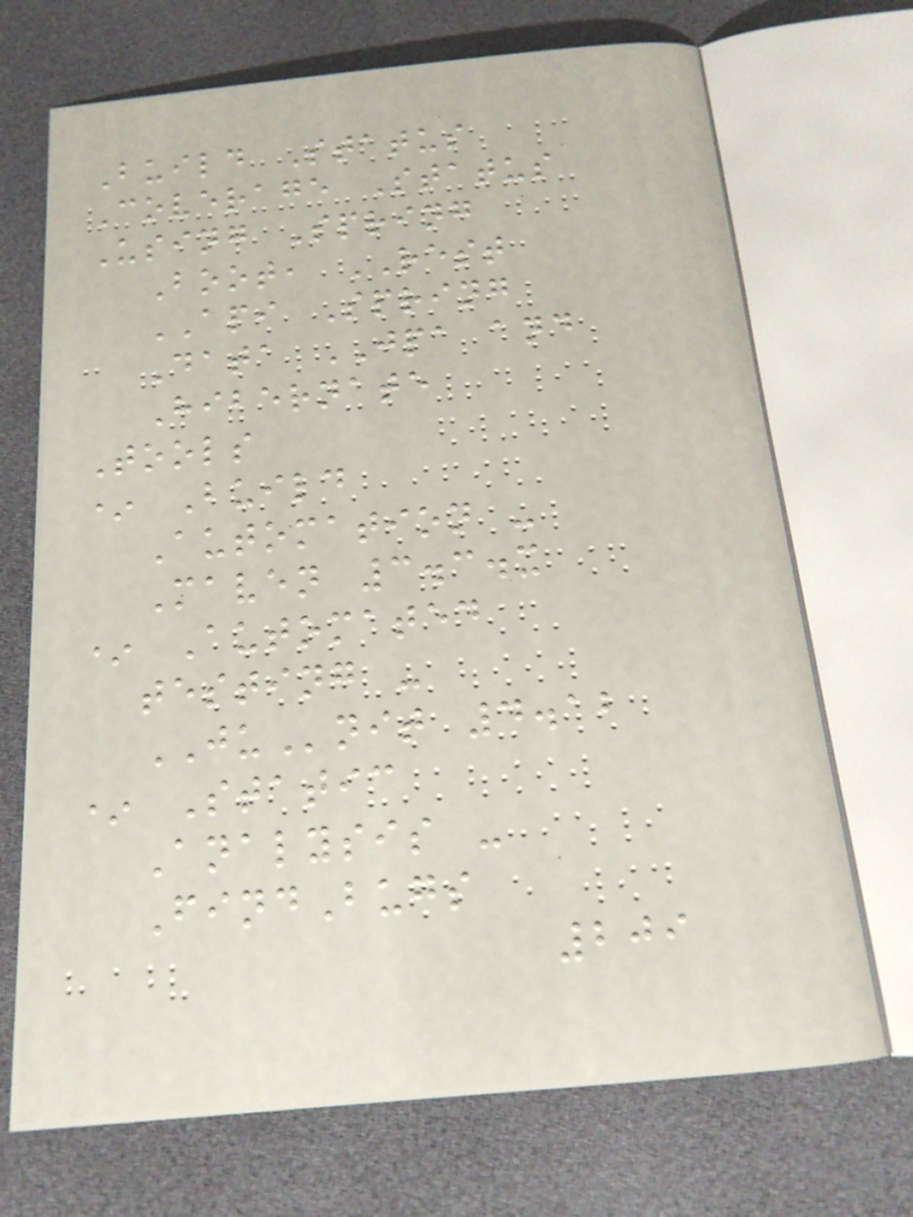Build Status
Coverage Status
Using Spring
Boot, REST
API Spring
Data JPA and
Hibernate
Tools
* Build
Automation -
Maven 3.3.x
* Automated
testing -
JUnit 4.12
* Static
Analysis -
FindBugs
209
